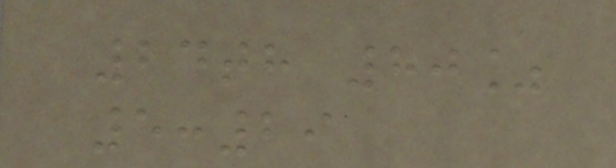24th 80%
5:29
